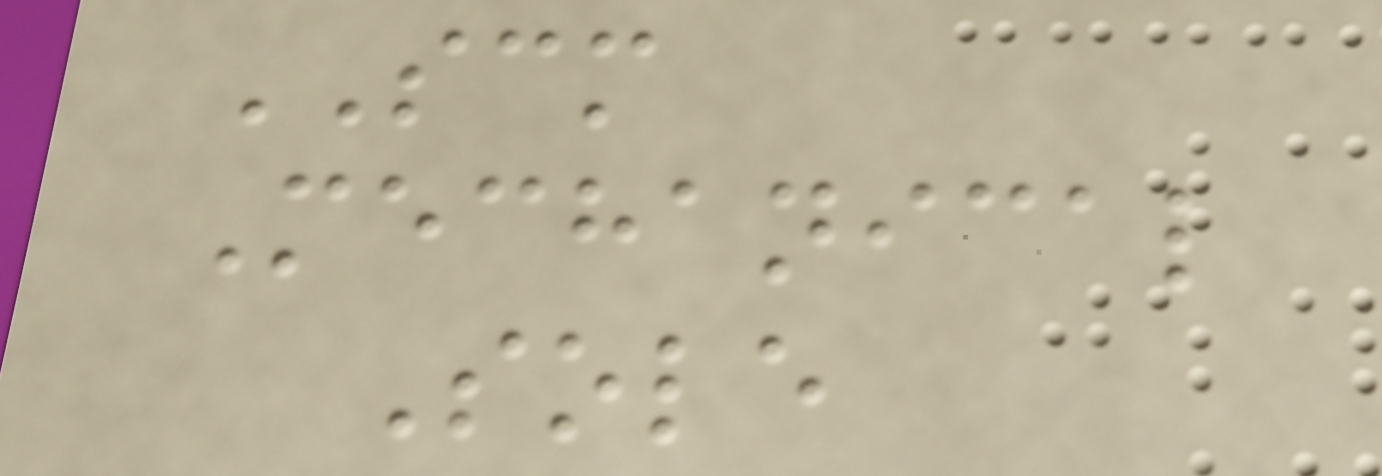SCM
Mechanical
Sole
